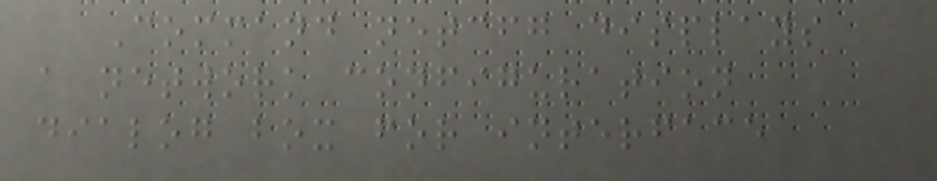Command netcfg displays
a network configuration
dialog box for interface
